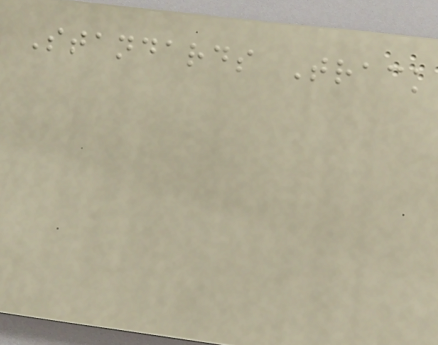Standards Track
